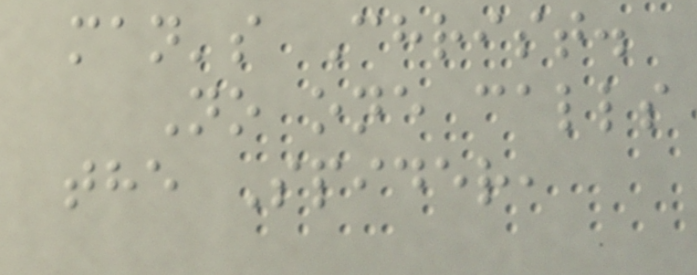man's Christ.
No one calls
the Spider,
